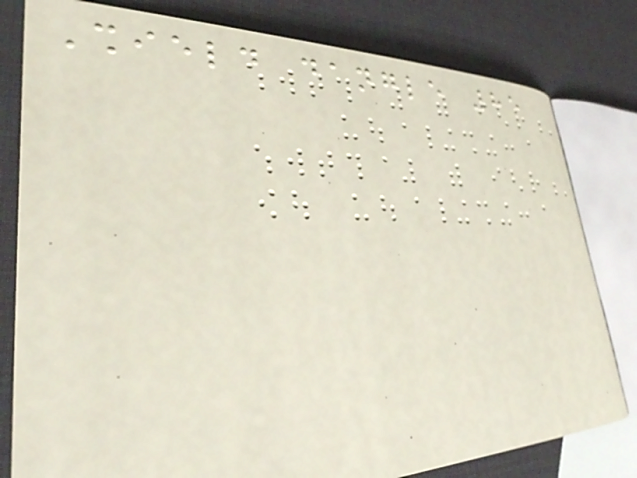Shield dangle 85
